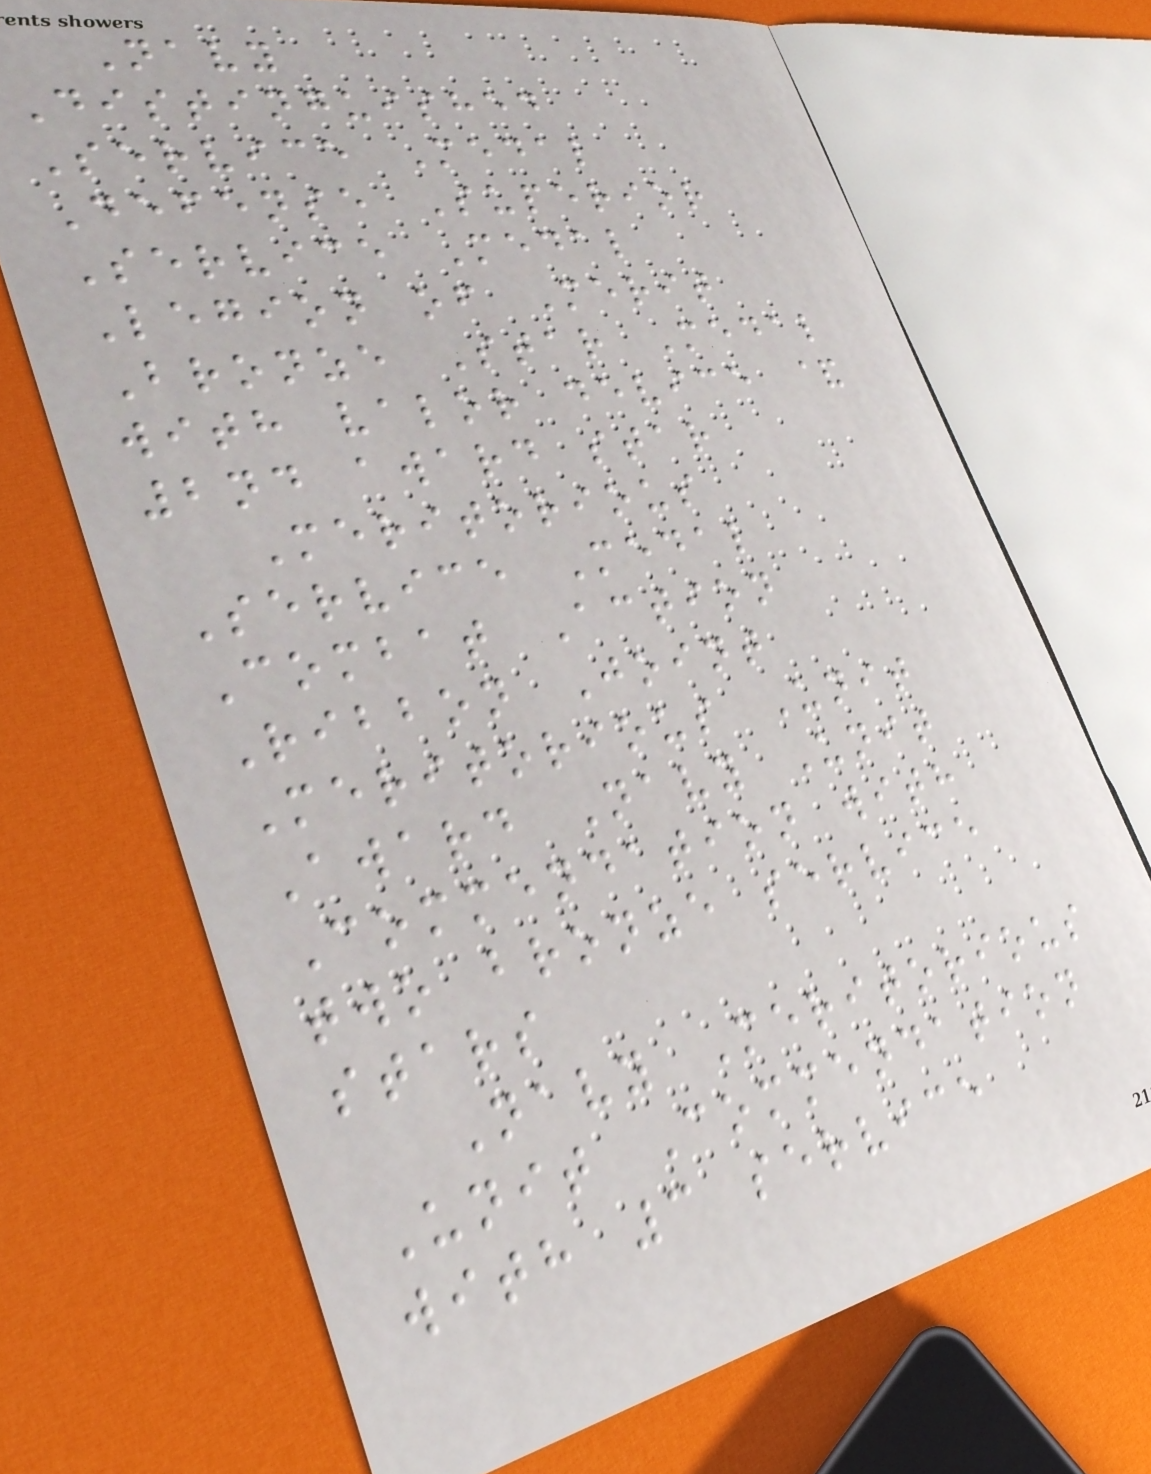Navy
Distinguished
Service Medal
Defense Superior
Service Medal
Legion of Merit
Bronze Star Medal
with valor device &
2nd award star
Meritorious
Service Medal
Combat Action
Ribbon Joint
Meritorious Unit
Award Navy Unit
Commendation with
two bronze service
stars
Navy Meritorious
Unit Commendation
with 3 service
